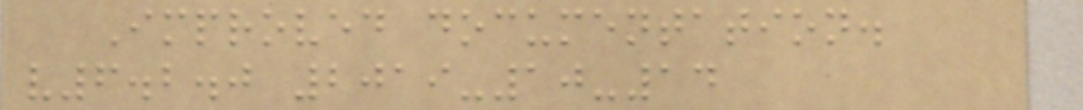Improved documentation.
v6.2.0 2019-10-14
